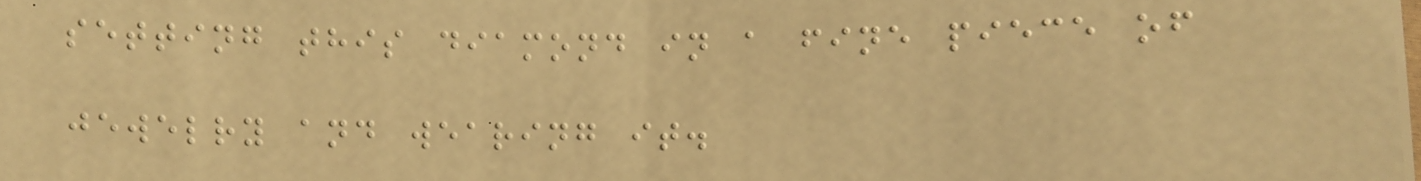setting this diamond in a fine piece of
jewelry and wearing it.
